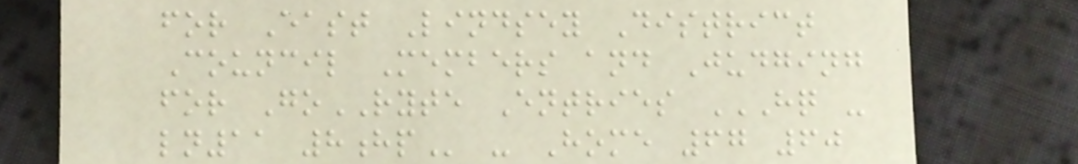for East Lindsey District
Council Members and Judging
for GoRYTE Entries HQ -
LN11 8HP - Home 67 60
